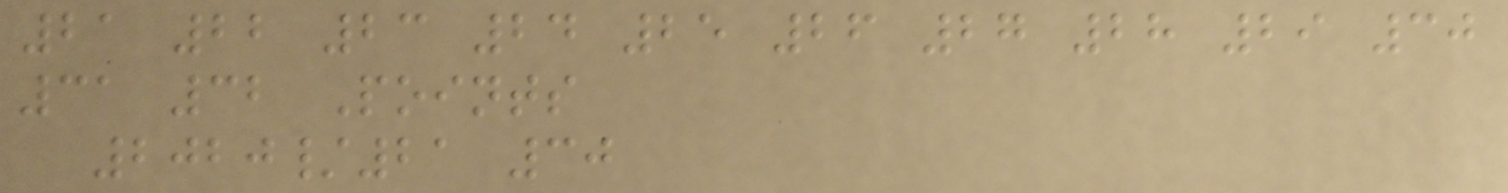21 22 23 24 25 26 27 28 29 30
31 32 Points
2020/21 30
